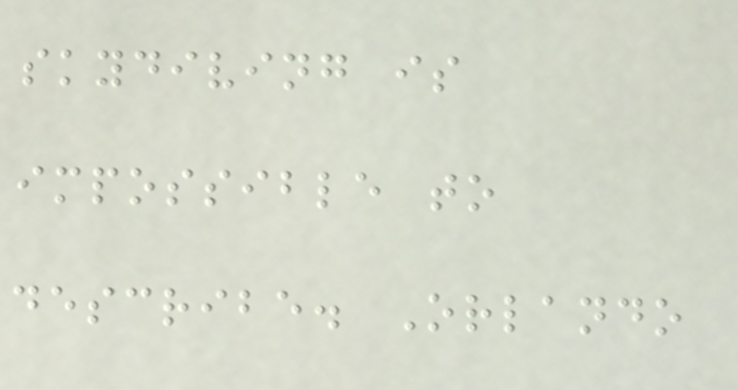skydiving is
impossible to
describe. Orlando
